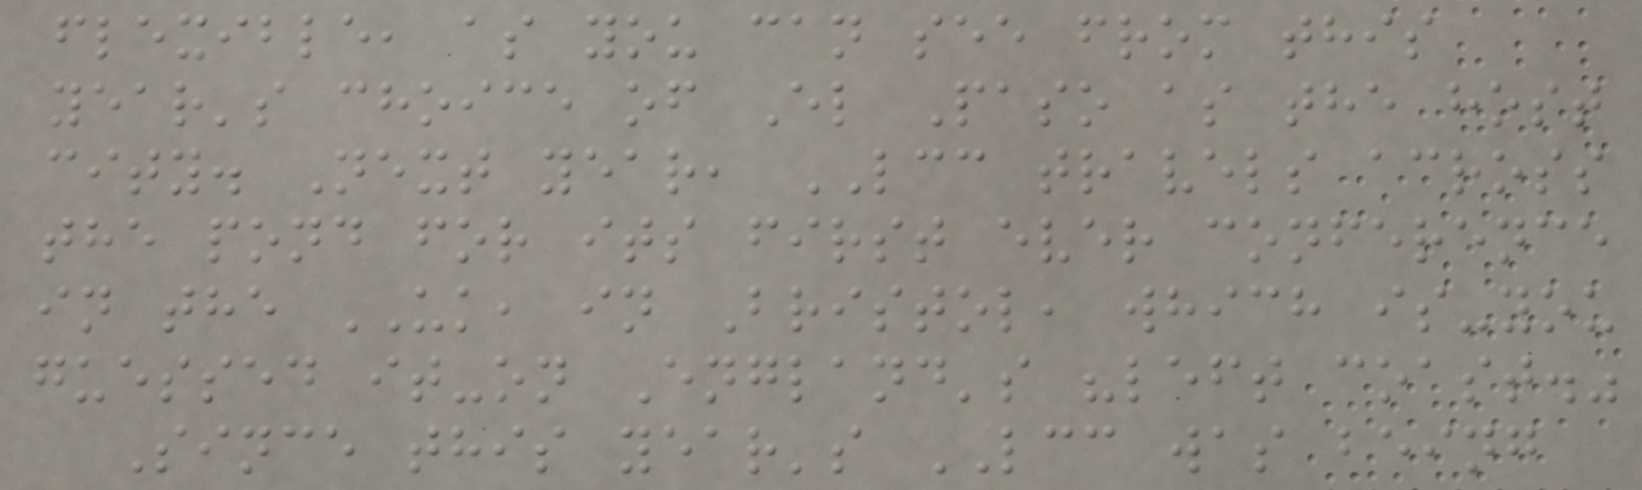flexible, as you can see from this
year's choice of El Paso as the host
city. Next year, LCC travels across
the pond for its first ever conference
in the UK, in Bristol, which is-you
guessed it-on England's "left coast."
Since this year's LCC was being
